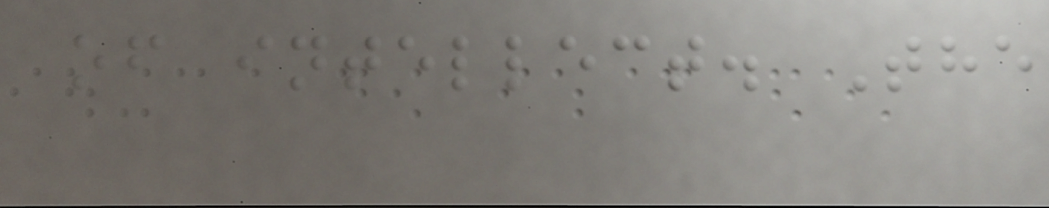of intellect. The
